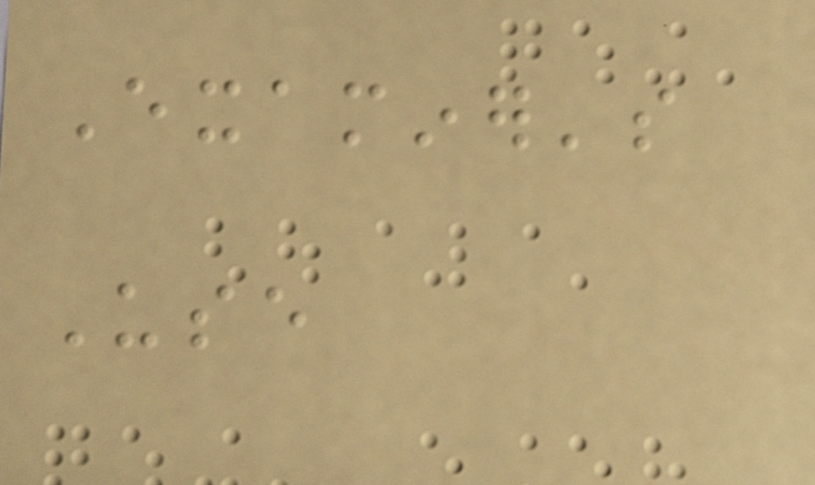Examiner's
Use
